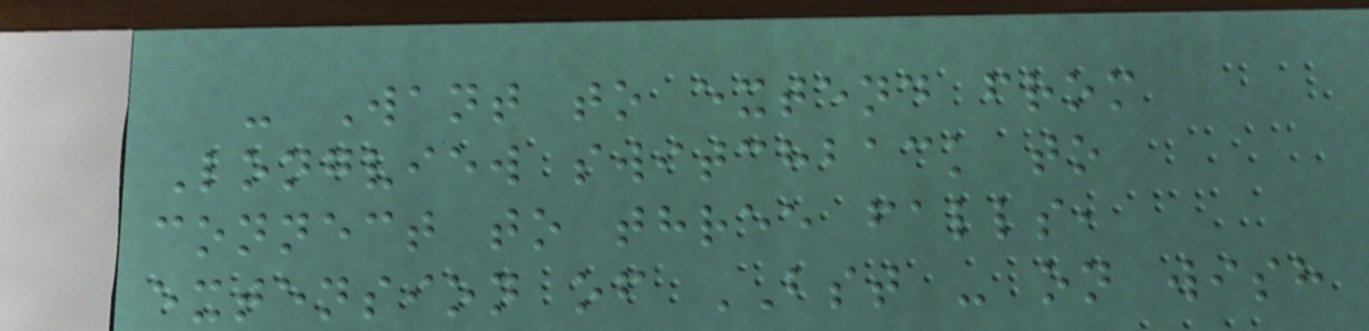- Want to extend from
Longview switchback to
connect to three falls,
extension of BST - on wish
